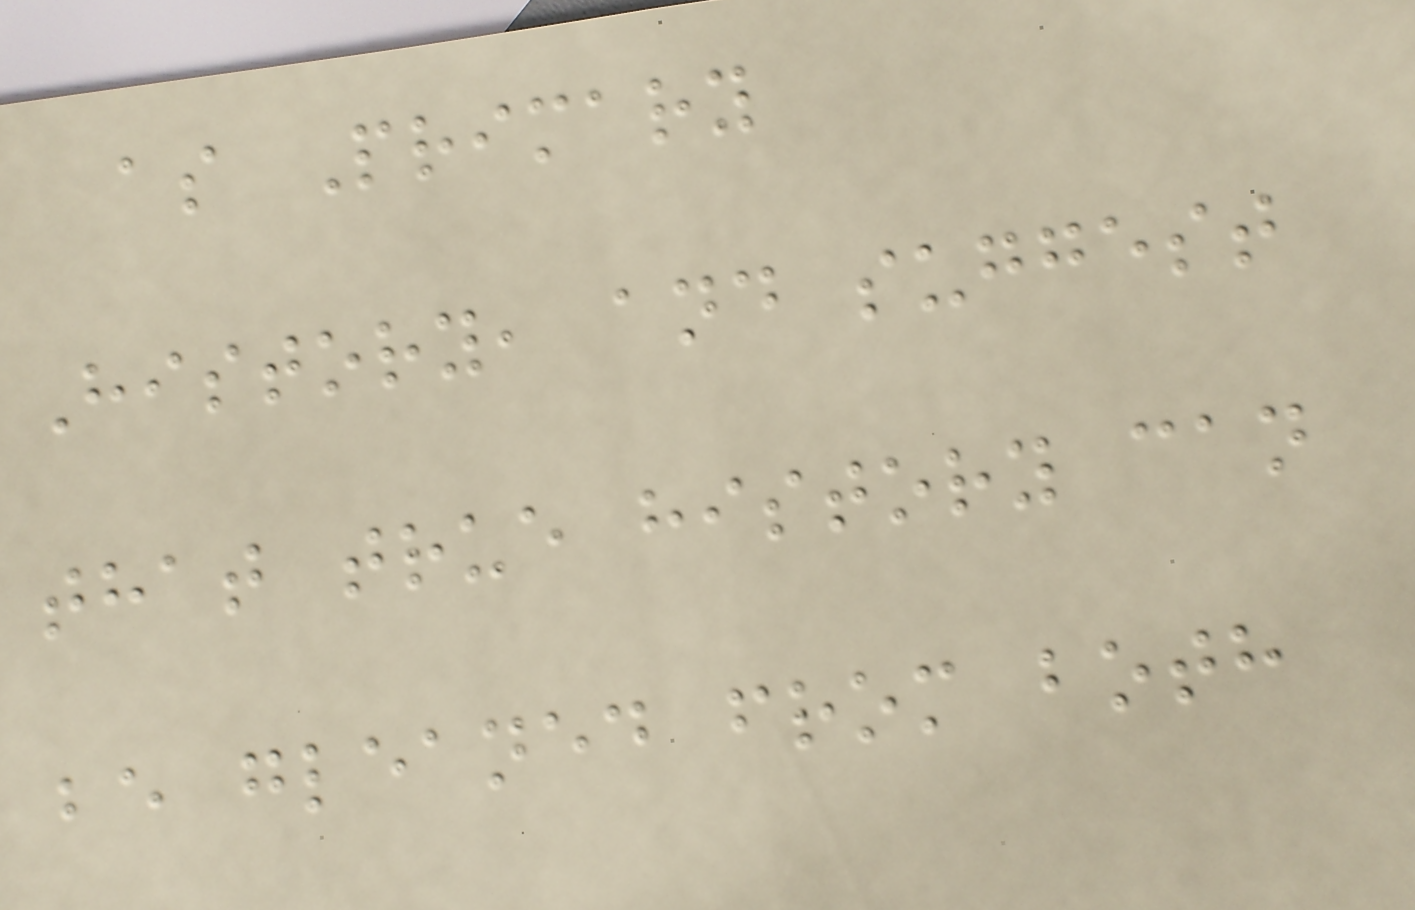as Primary
History, and suggest
that true history can
be gleaned from both
